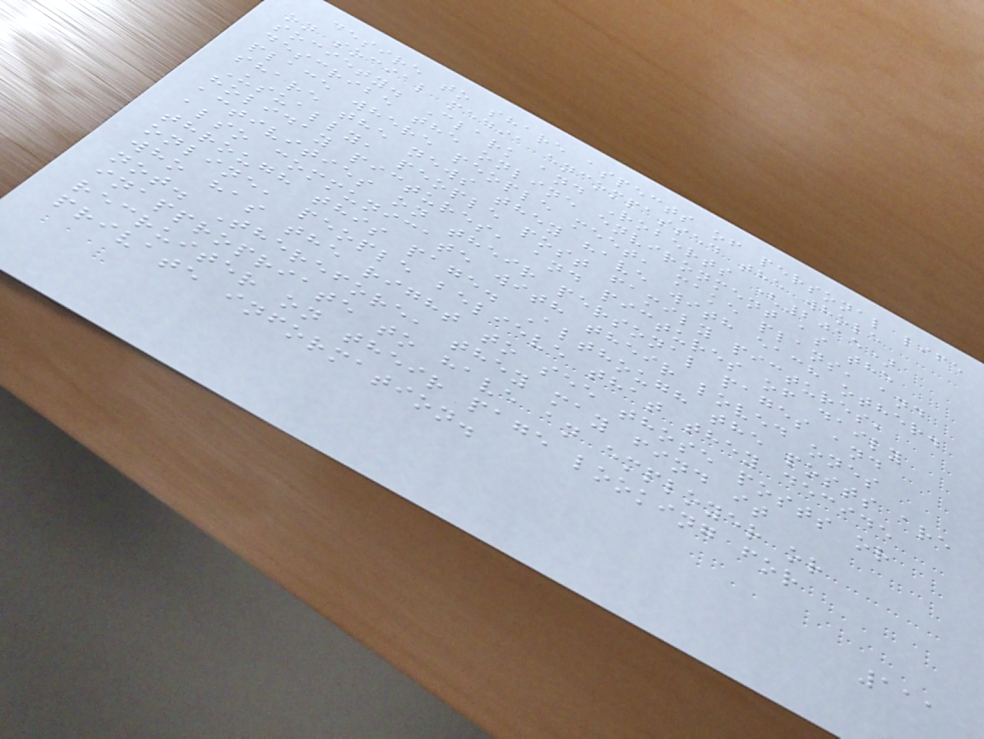desire to share aspects of personal life
on social media encompassed the whole
society. Clark and Roberts (2015)
describe the online environment as the
place where people meet, make plans, and
share the news they have with each other.
Usually, people post family pictures,
holiday pictures, and pictures of daily
activities on their personal pages and
also communicate with their loved ones
through this page. Although the posts are
online, people believe that they decide
who has the right to see those posts or
not. Therefore, they may find it
inappropriate to have an employer or
recruiter on their page looking for
private information.
111
